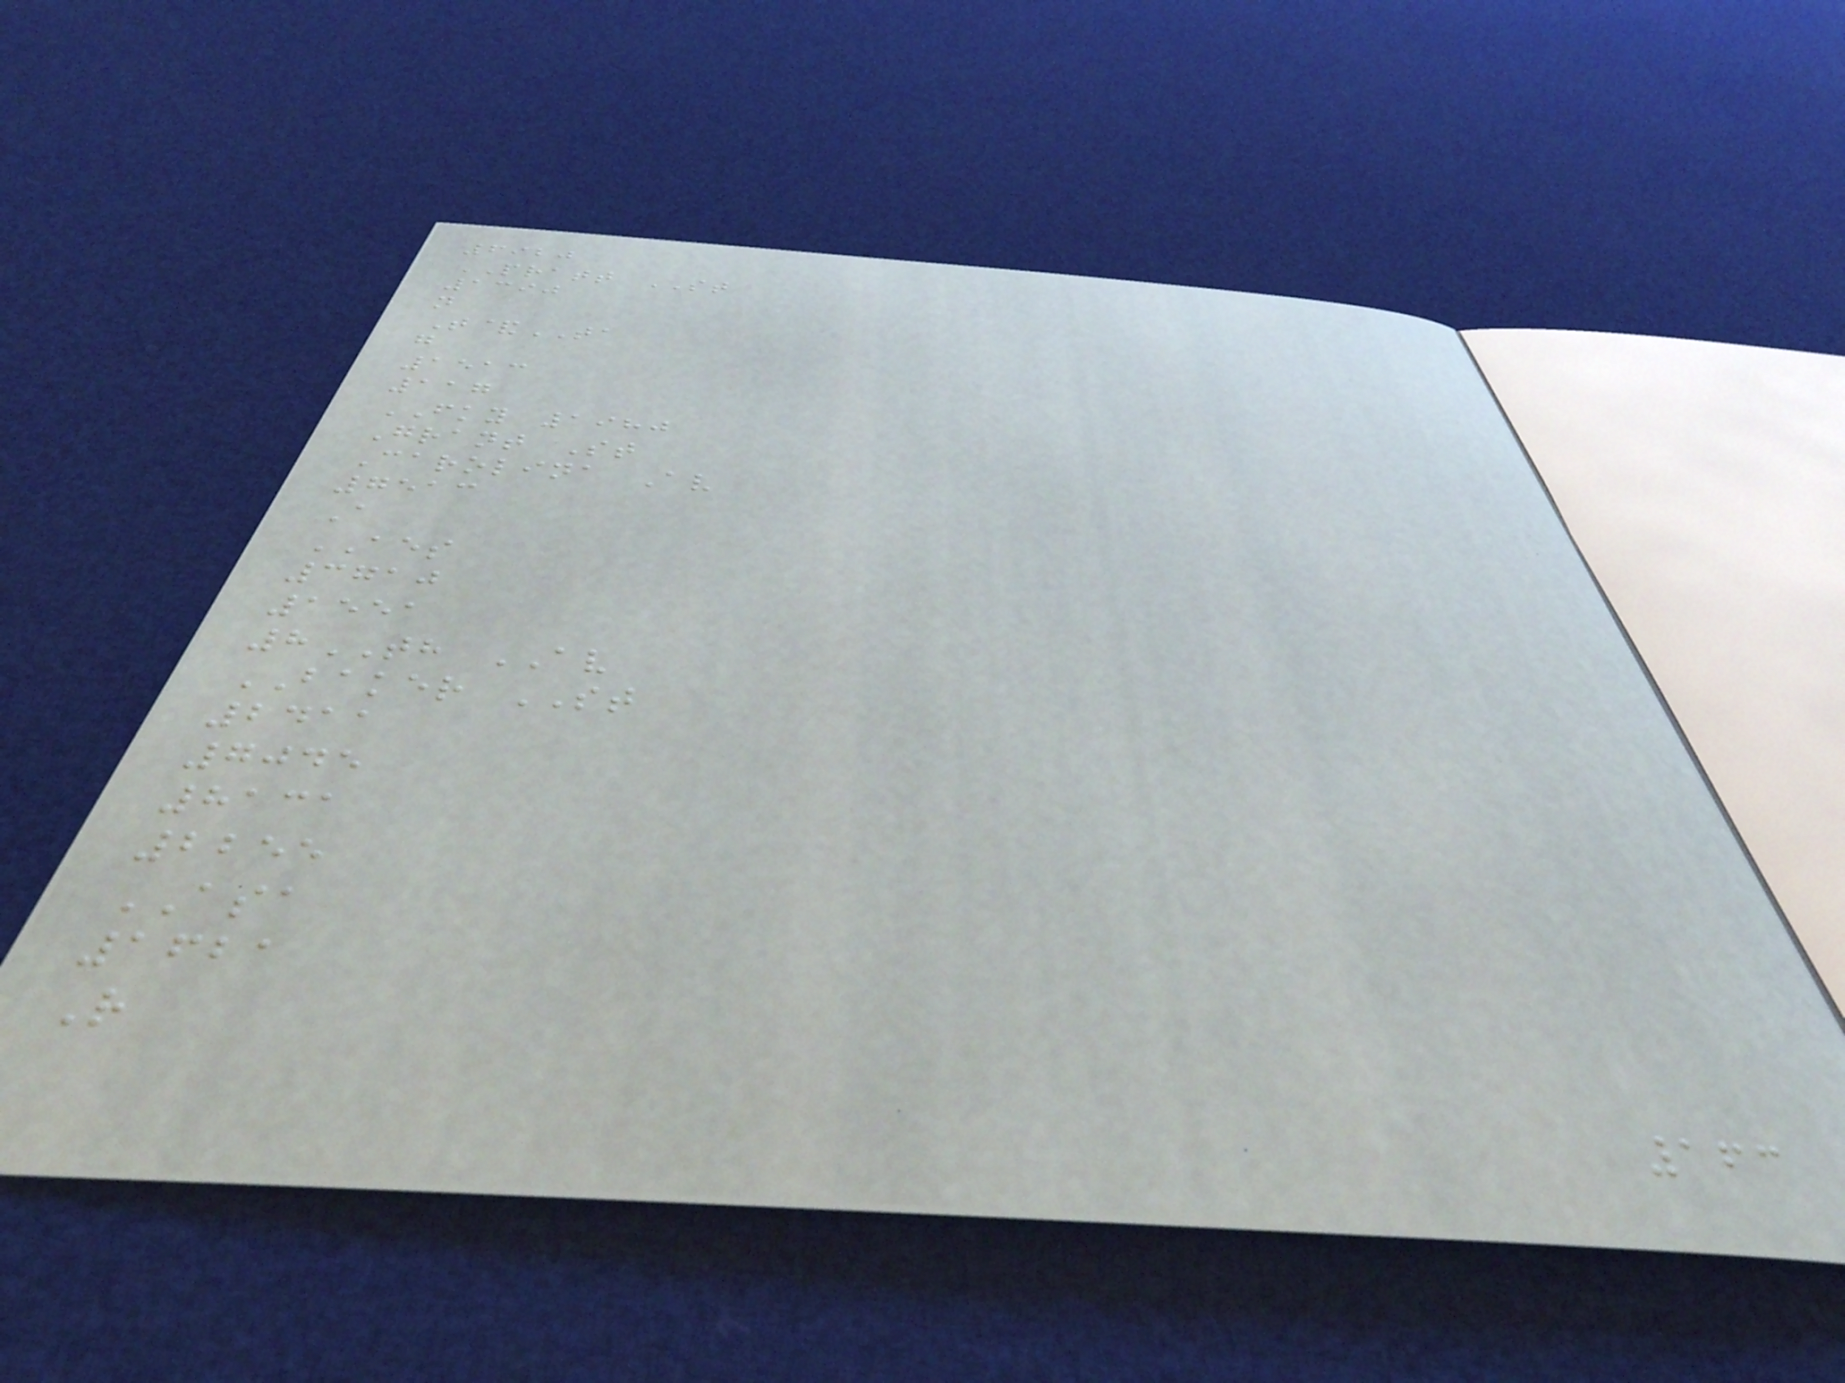6920
PRATT ST
1390
n
T&TA
g
1513
117
FKY 1980
Grant St
Carolina Av
7513
A
AES
3710
1551
8TH AV
BAKER ST
2411
7045
8131
2255
ASA
1621
R
163
